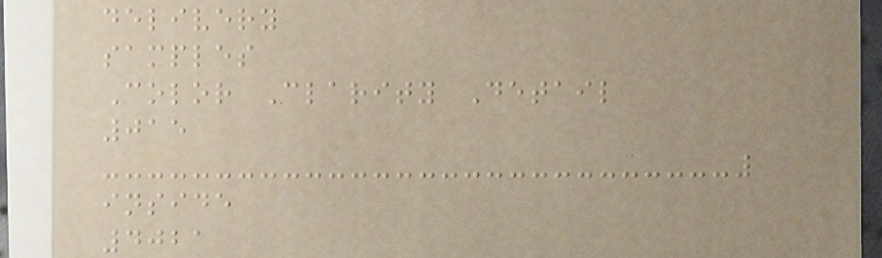delivery
samples
Color Clarity Detail
015
inside
4021
